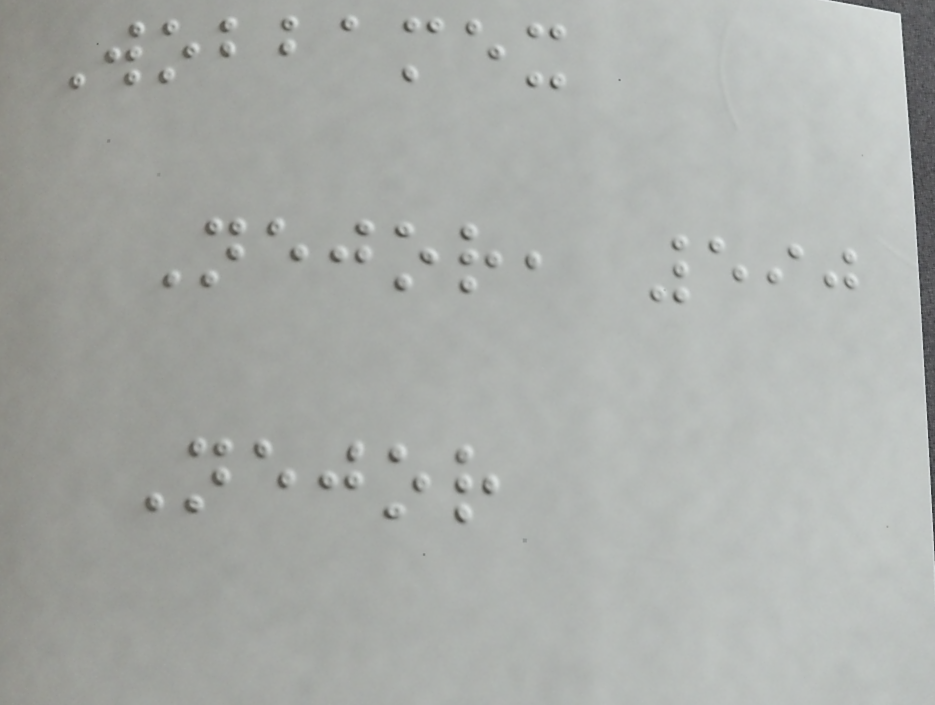Wobbamex
Nejor, 590
Nejor
